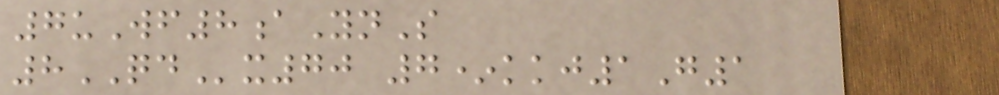7uWf8aYnS
8QDx70 7*kkj1G1
